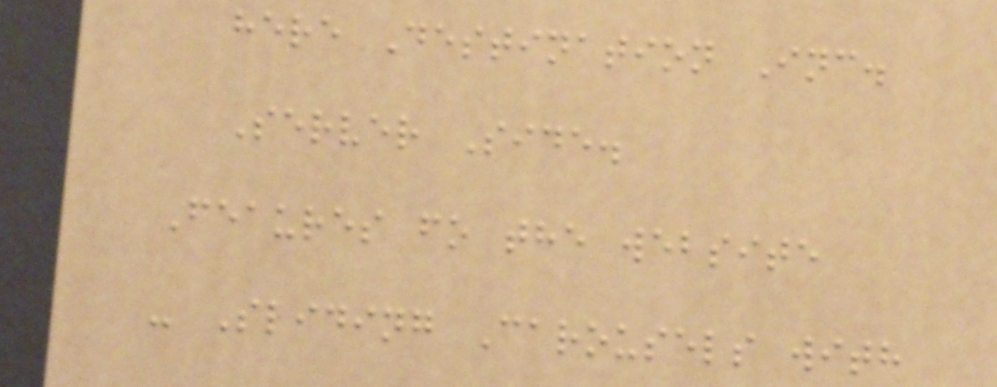here Destination Inc.
Server Side.
Feaures fo the website
- Sliding Carousels with
